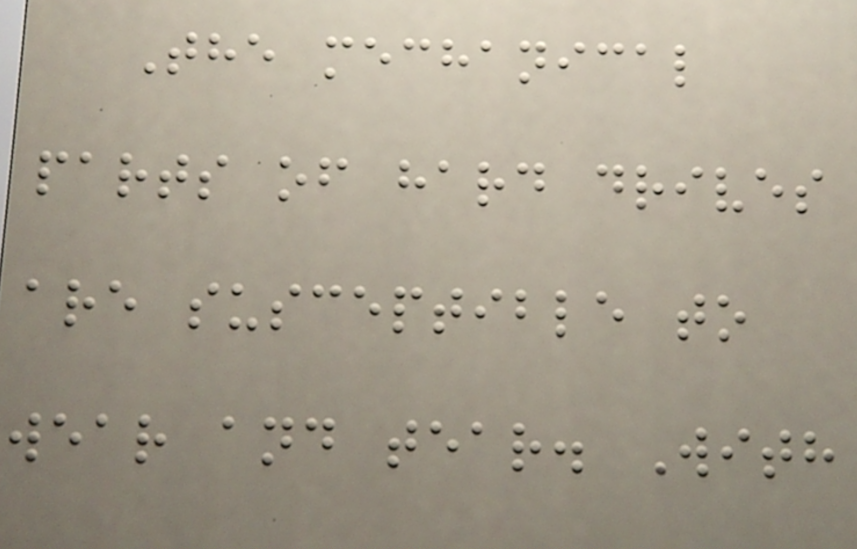The mechanical
parts of hard drives
are susceptible to
wear and tear. With
